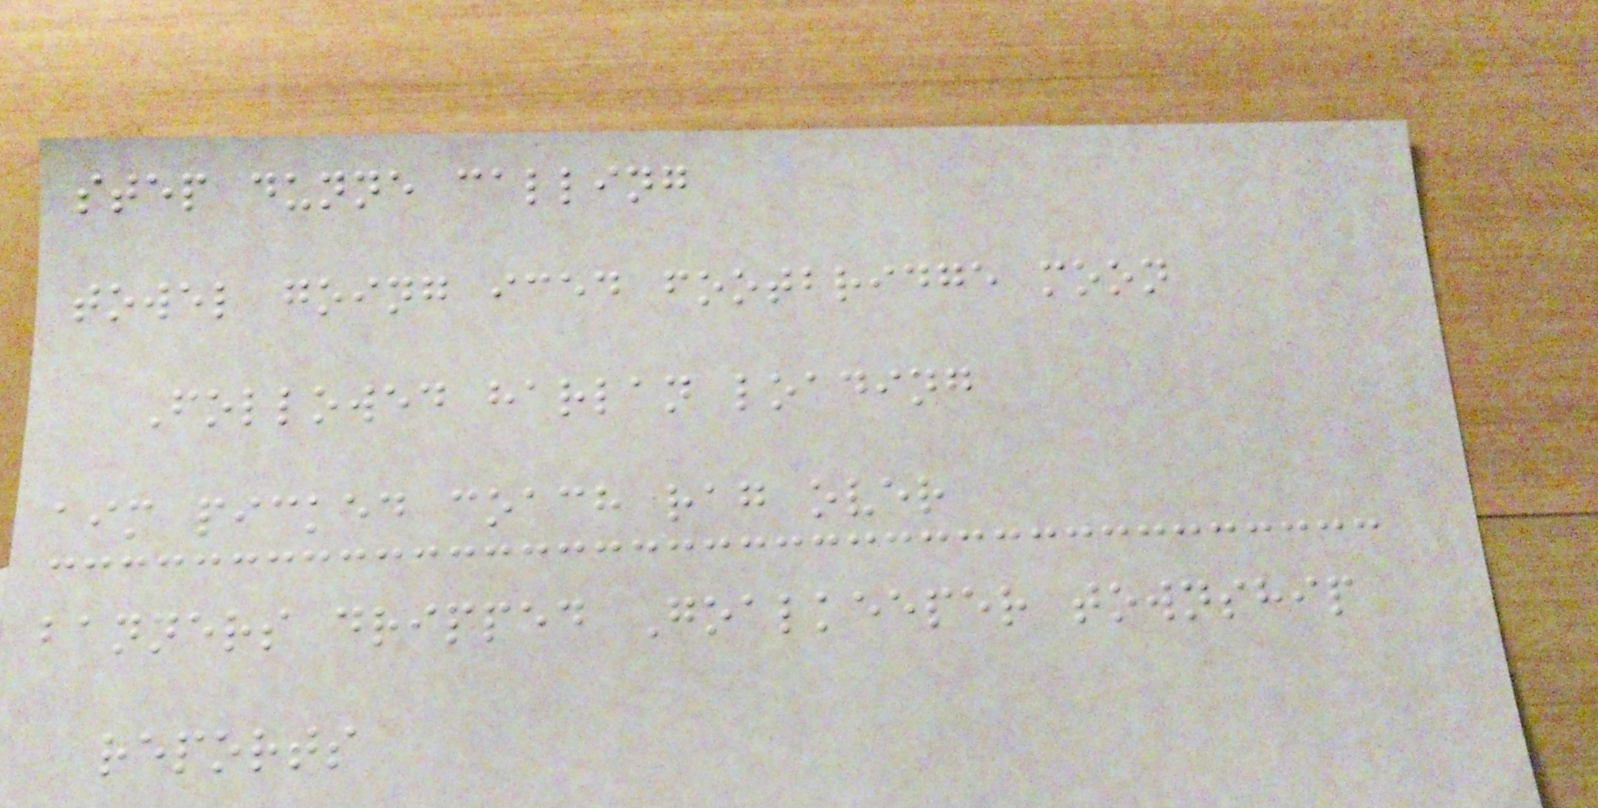step dunne calling
towel going iced footbridge moon
Followed harlan loading
aim picked coach rag over
banners dripped Goalkeeper township
reports
